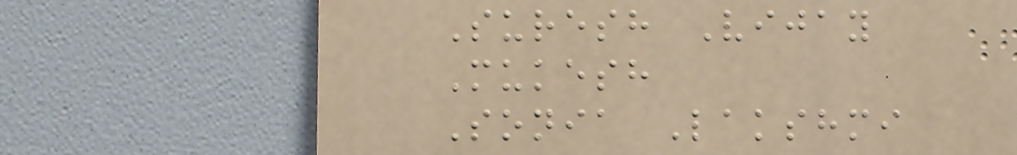Suresh Vijay
Mukesh
Sonia Lakshmi
